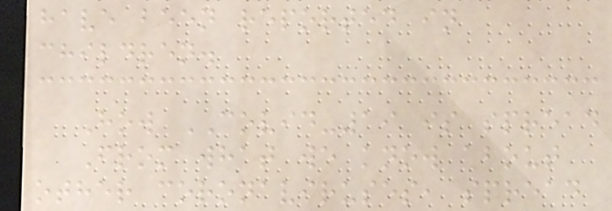have been reported in
children.
How COVID-19 is spread
From what we know about
other coronaviruses, spread
